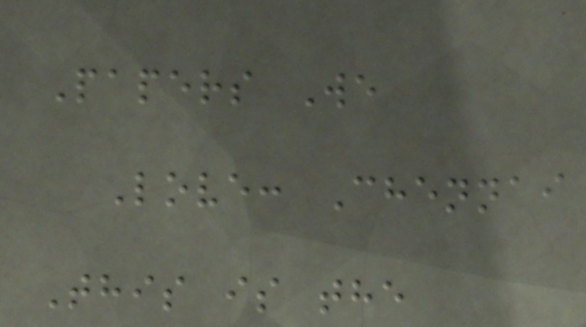Papers We
Love: Chennai
This is the
